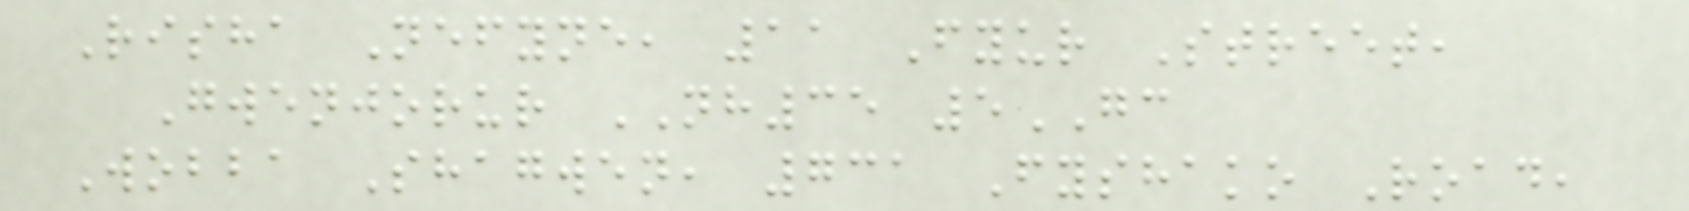Risha Nefyne, 11 Fyur Street,
Gwenjorur NH35 5GC
Wobba Shagwen, 731 Fyshako Road,
